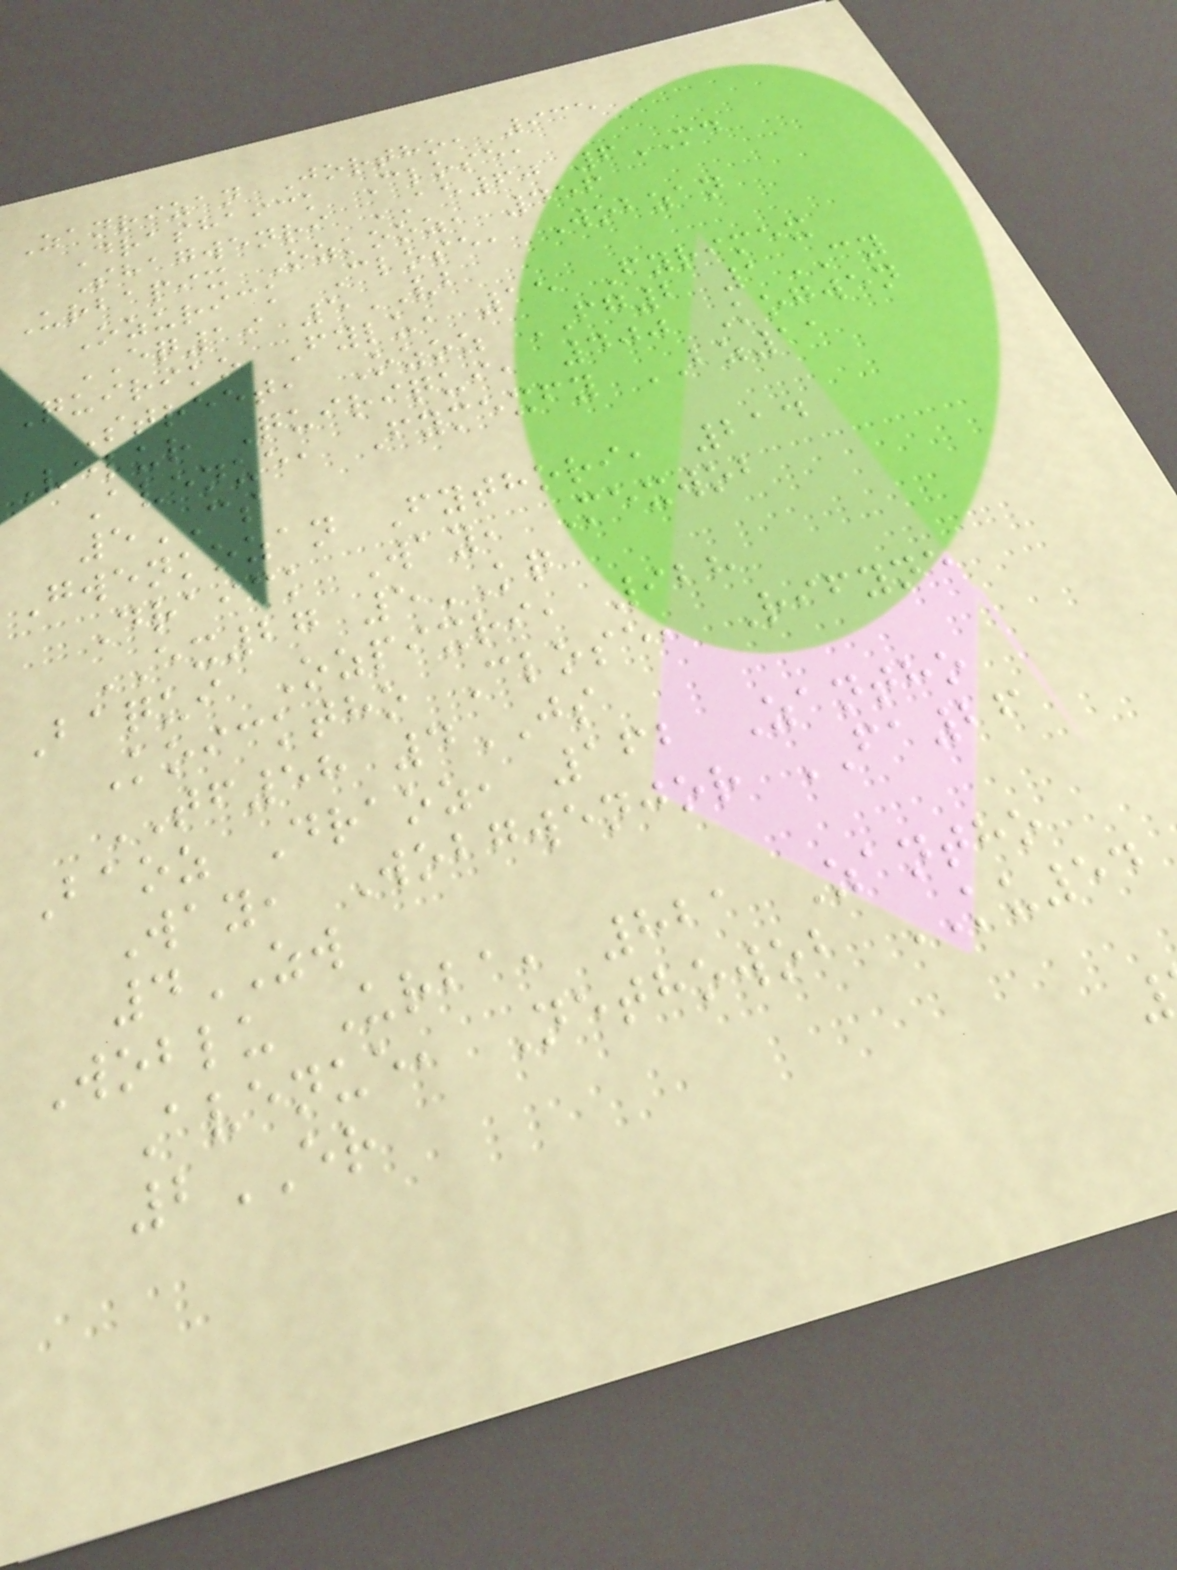Zanrizan Jortho, 935
Drashaick Close,
Shagwenri AE60 6MD
Urbapix Ozkooz, 456
Ozurick Close, Wobzan
EQ19 5VB
Quiriko Fylu, 15 Fyrimex
Street, Ozoz FG2 1CY
Velur Quiriqui, 400 Kogwen
Avenue, Fymexfy BZ11
5CS
Gwenkozan Fythori, 214
Draick Way, Mexwob
EX27 5KQ
Baqui Ozpixri, 928
Koicktho Close, Rifyne
TF58 4JS
Baoz Draoz, 162 Zantho
Way, Wobgwenjor FA26
4ZW
Woblu Urba, 821 Zantho
Avenue, Nethowob KU54
2ER
